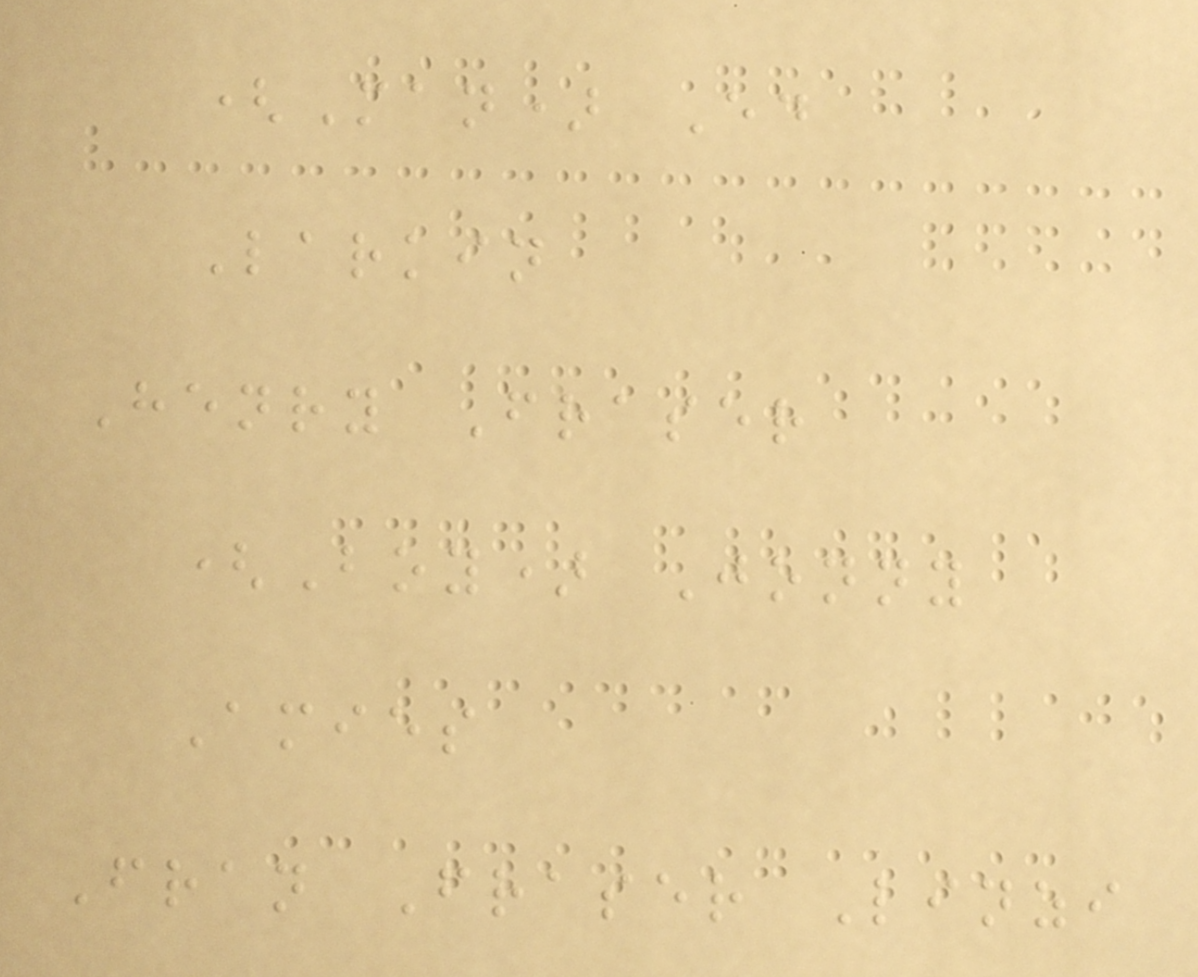(Man) Ed
Larkin
Henry Fraser
(Boy) Jonny
Amies
Fran Fraser Linzi
